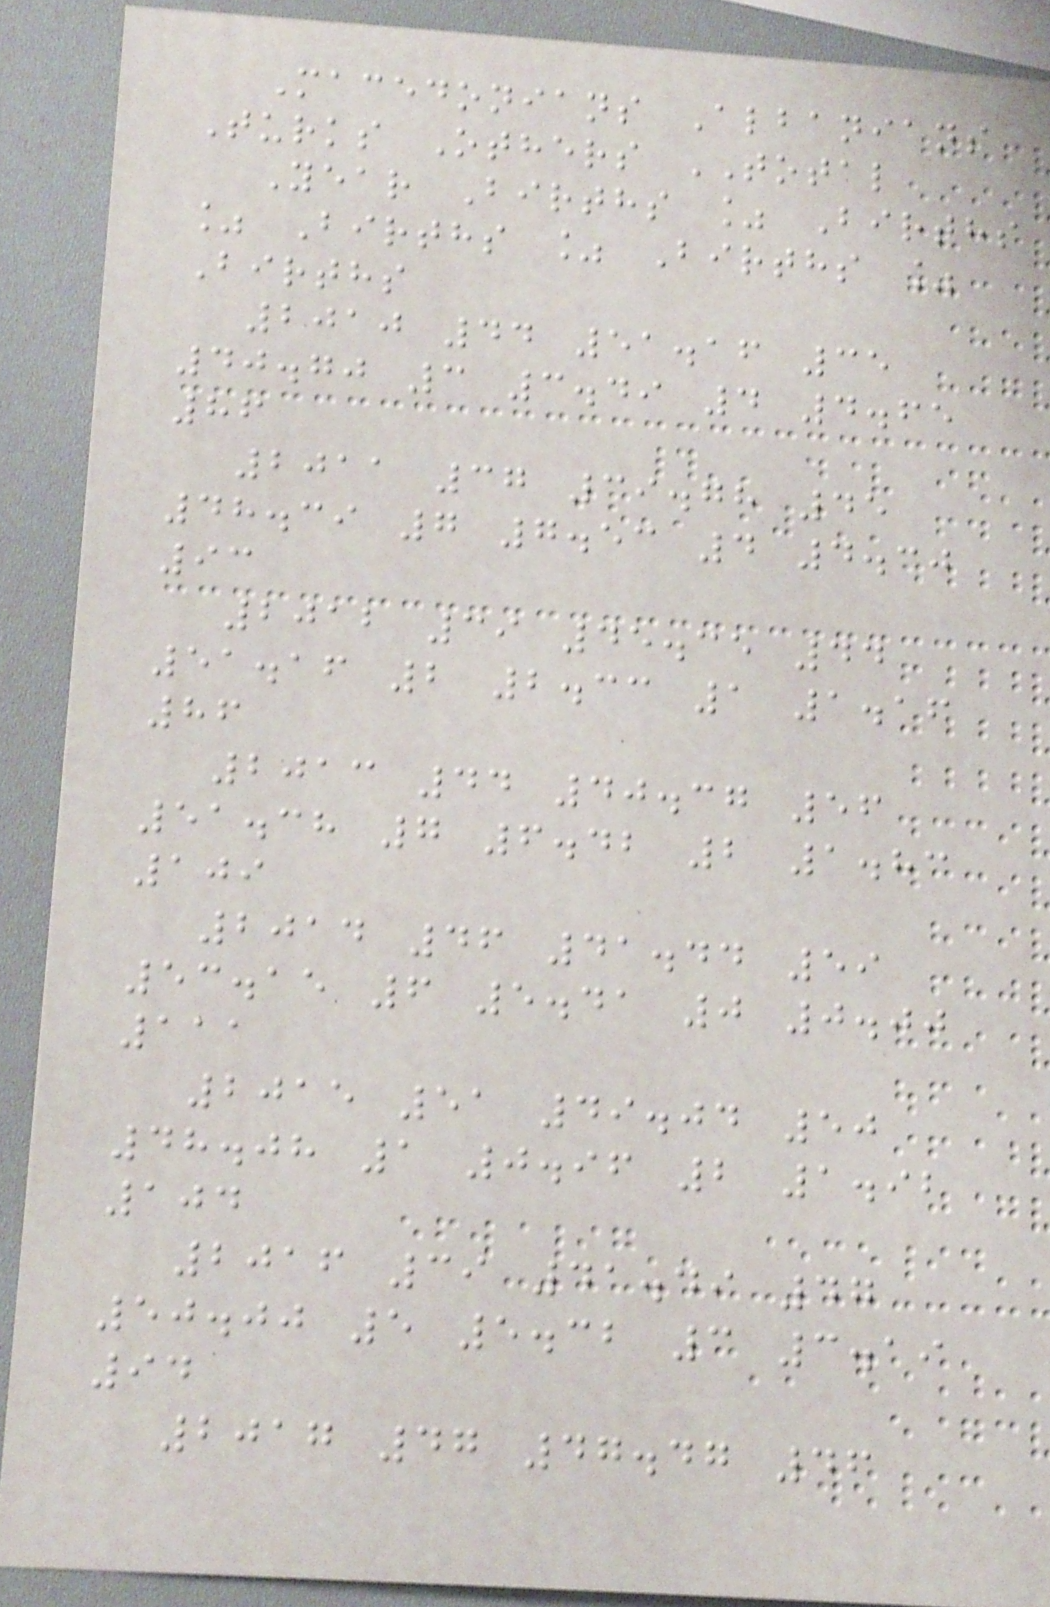Macedonians Albanians
Turks Others TOTAL
Year Births % Births
% Births % Births %
Births
2010 44 51.16 35
40.70 3 3.49 4 4.65
86
2011 37 39.78 45
48.39 7 7.53 4 4.30
93
2012 39 45.35 44
51.16 2 2.33 1 1.16
86
2013 44 40.37 56
51.38 7 6.42 2 1.83
109
2014 46 41.44 59
53.15 6 5.41 0 0.00
111
2015 51 49.04 50
48.08 1 0.96 2 1.92
104
2016 39 41.49 47
50.00 5 5.32 3 3.19
94
2017 47 47.47 46
